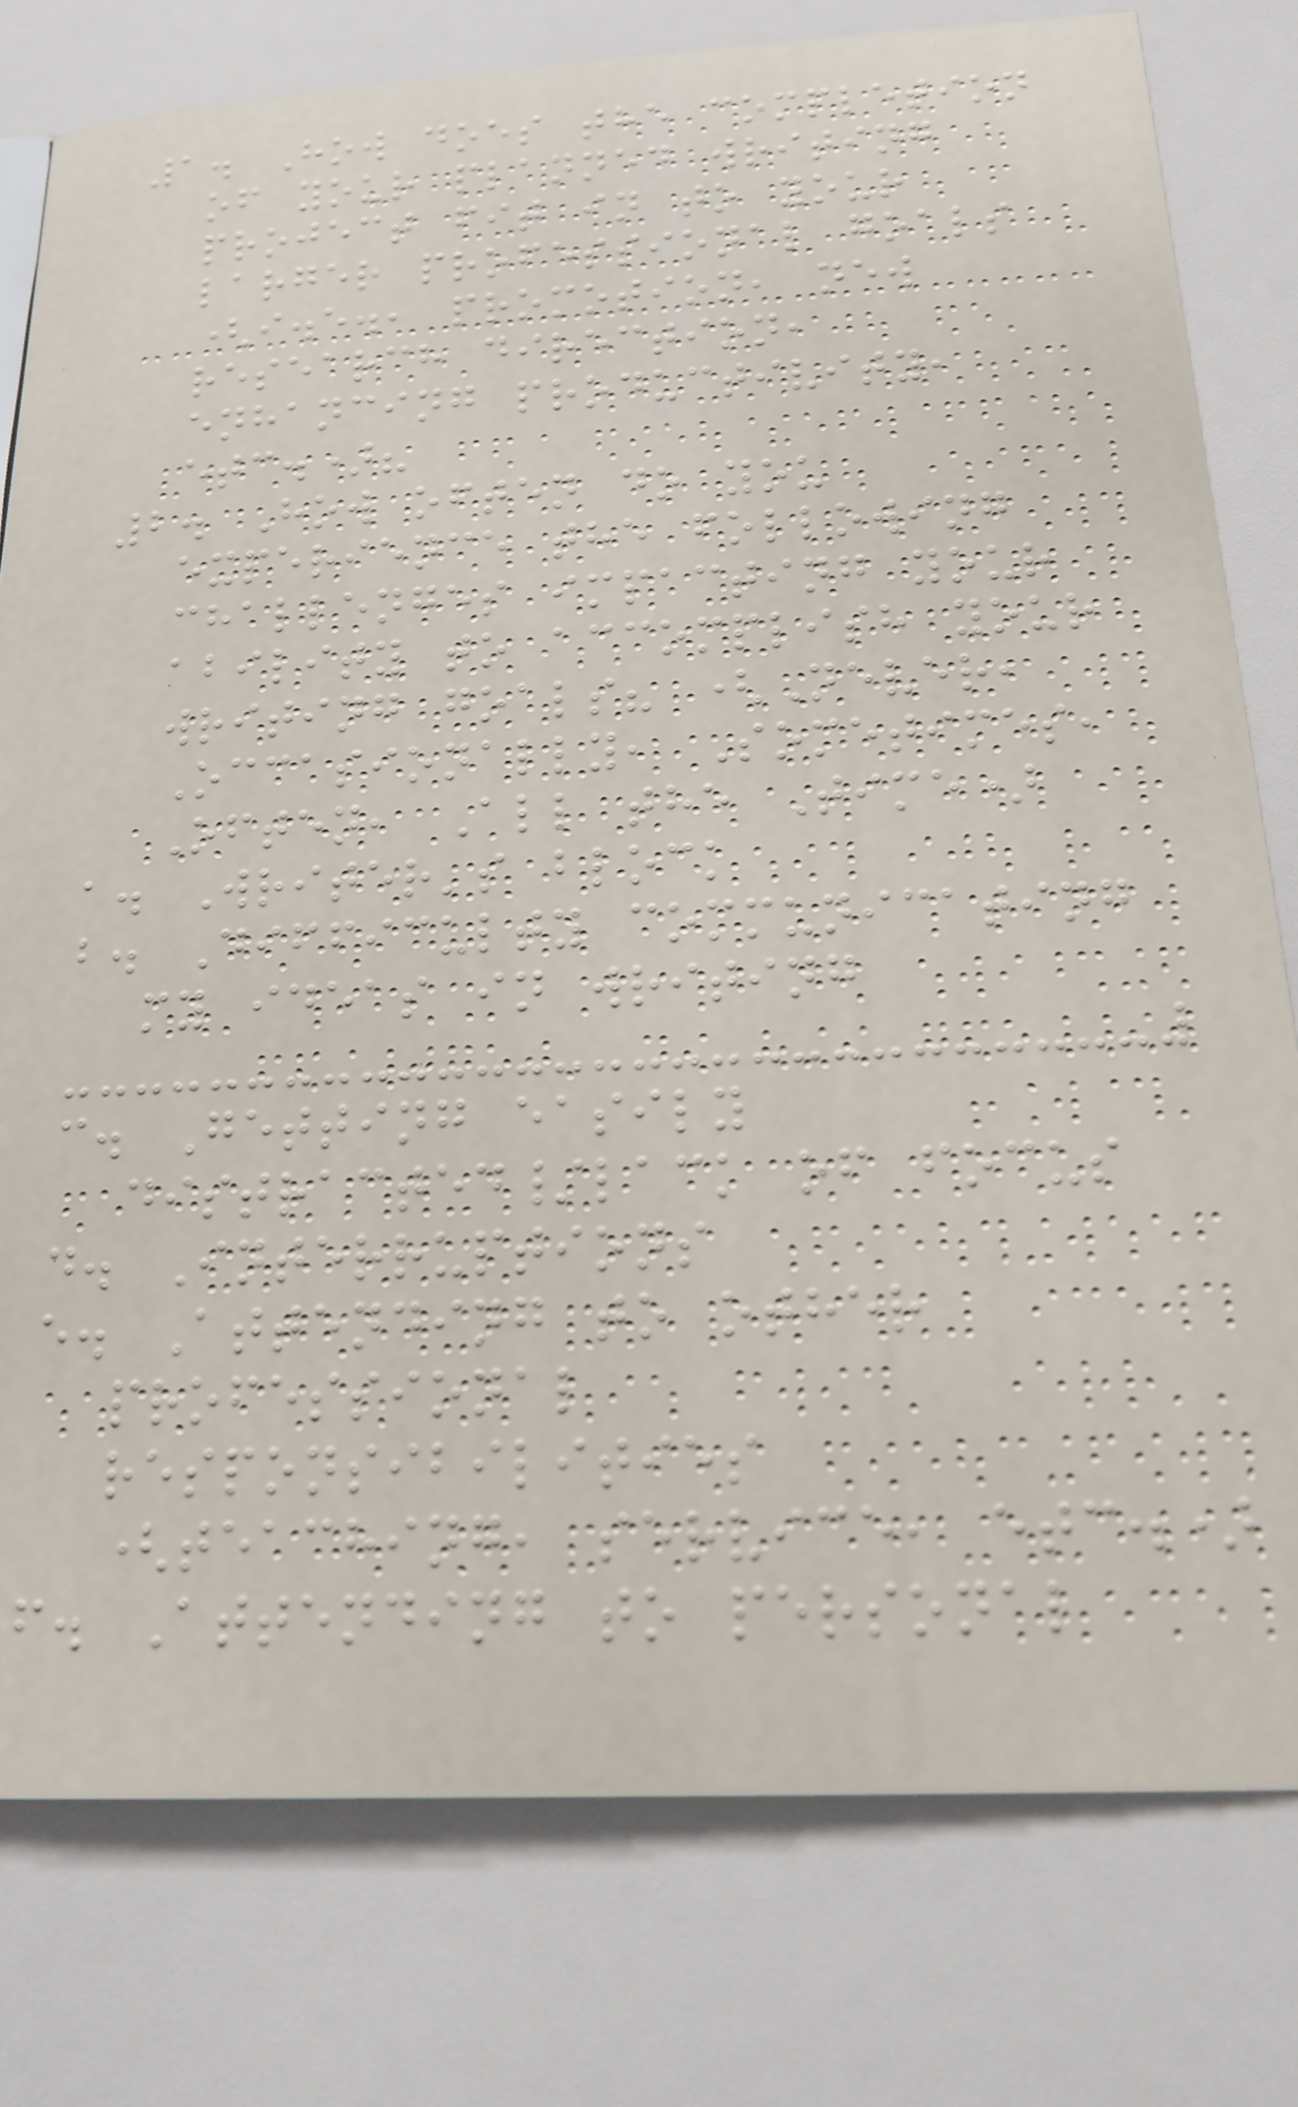1. How does the completion
of your planned writing
project fit in to your
larger professional goals
(i.e., promotion, new
research direction,
enhancing productivity,
etc.)?
2. How often do you
experience the following
challenges impacting your
ability to accomplish your
writing goals? (Never,
Occasionally, Sometimes,
Often, All the Time)
a. Writer's block
b. Difficulty communicating
my ideas in writing
c. Getting easily
distracted/lack of focus
d. Interruptions
e. Attending to other
professional
responsibilities
(teaching, service, etc.)
f. Attending to personal
